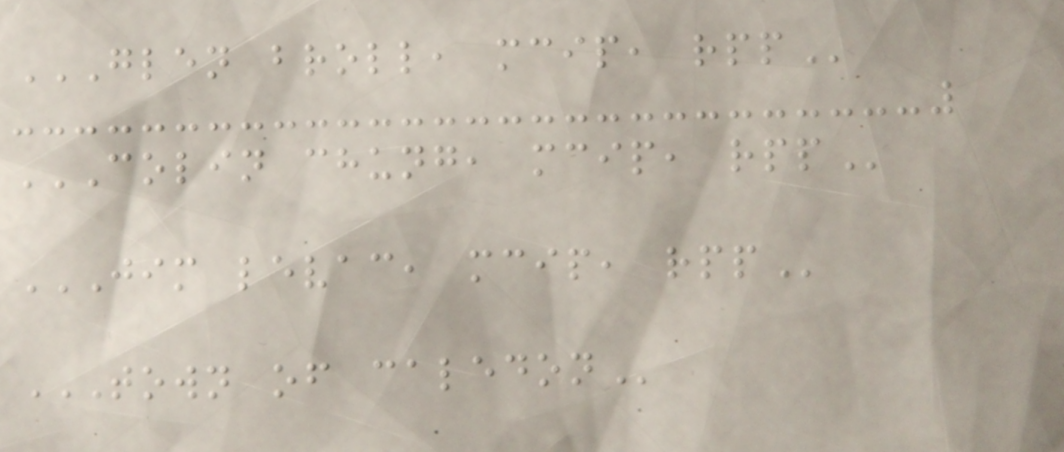GLEN BROLL, MCIP, RPP
COLIN CHUNG, MCIP, RPP
JIM LEVAC, MCIP, RPP
TOWN OF CALEDON
